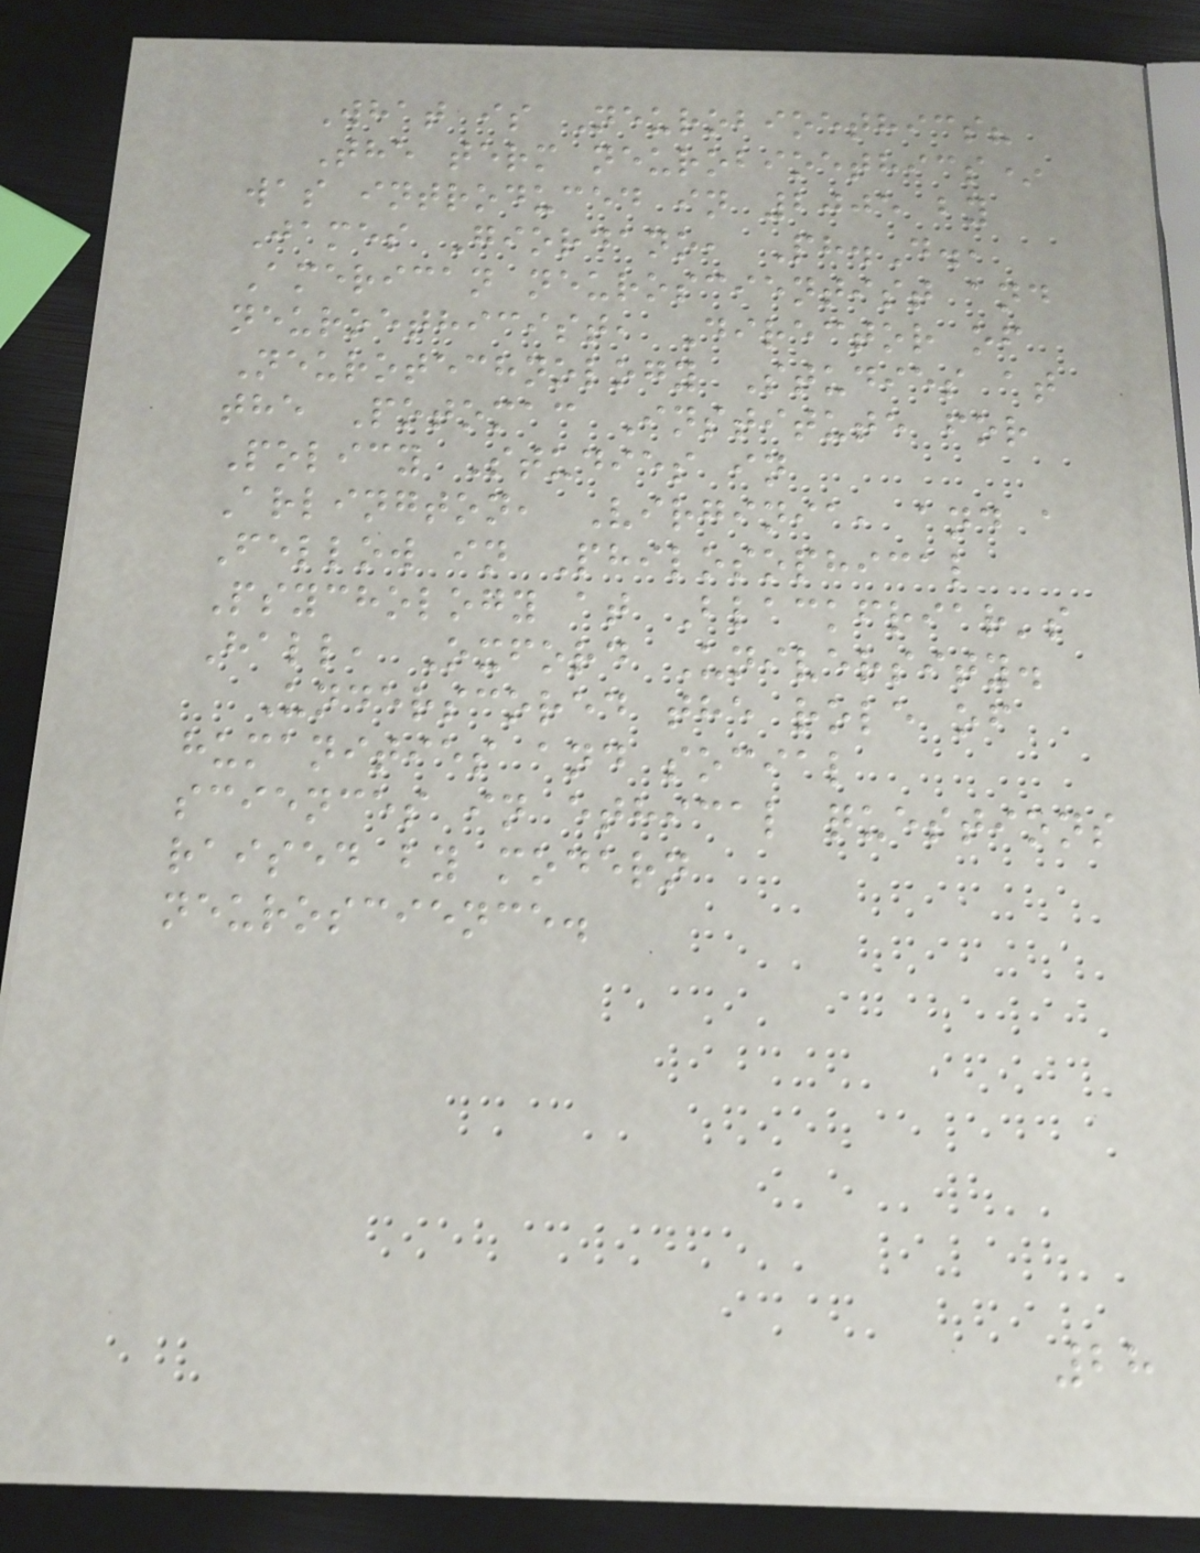What is Neurobioethics?
The term neurobioethics*
was introduced in 2005 by
James Giordano, Ph.D.,
American neuroscientist and
neuroethicist, Director of
Neurotechnology Studies at
the Potomac Institute for
Policy Studies in
Arlington, Virginia, and a
Fellow in Philosophical
Psychology at Blackfriar's
Hall, Oxford University.
Underscored the role of
humanities and social
sciences in ethical questions
raised by modern
neuroscience.
28
